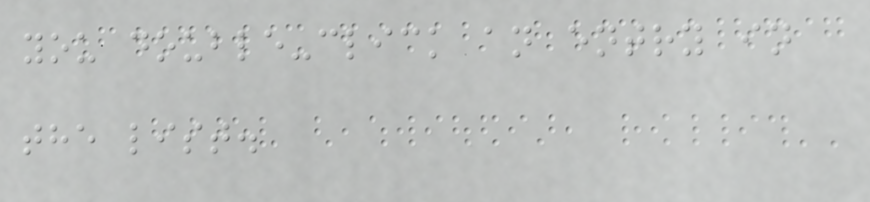you double-click an entry in
the list.
